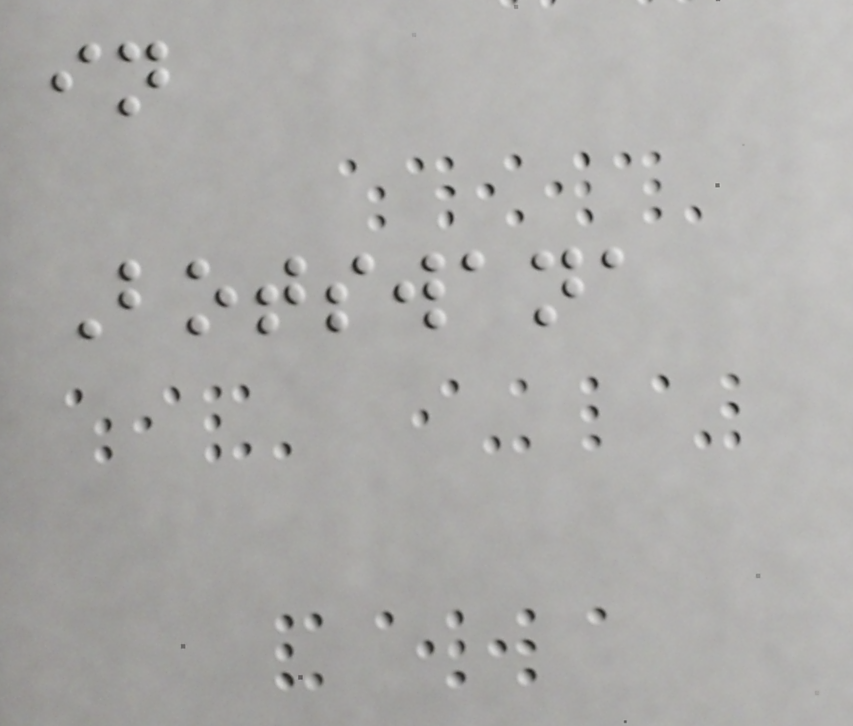in
Botswana
